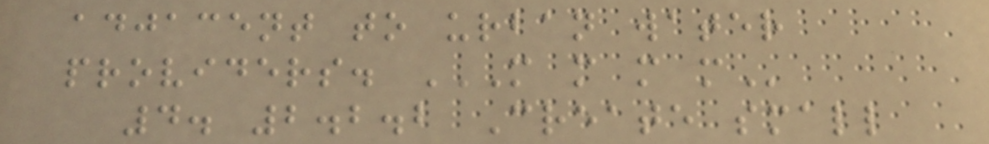adjacent to urban water
providers. M M M M
4. 2.2.2 Create small
